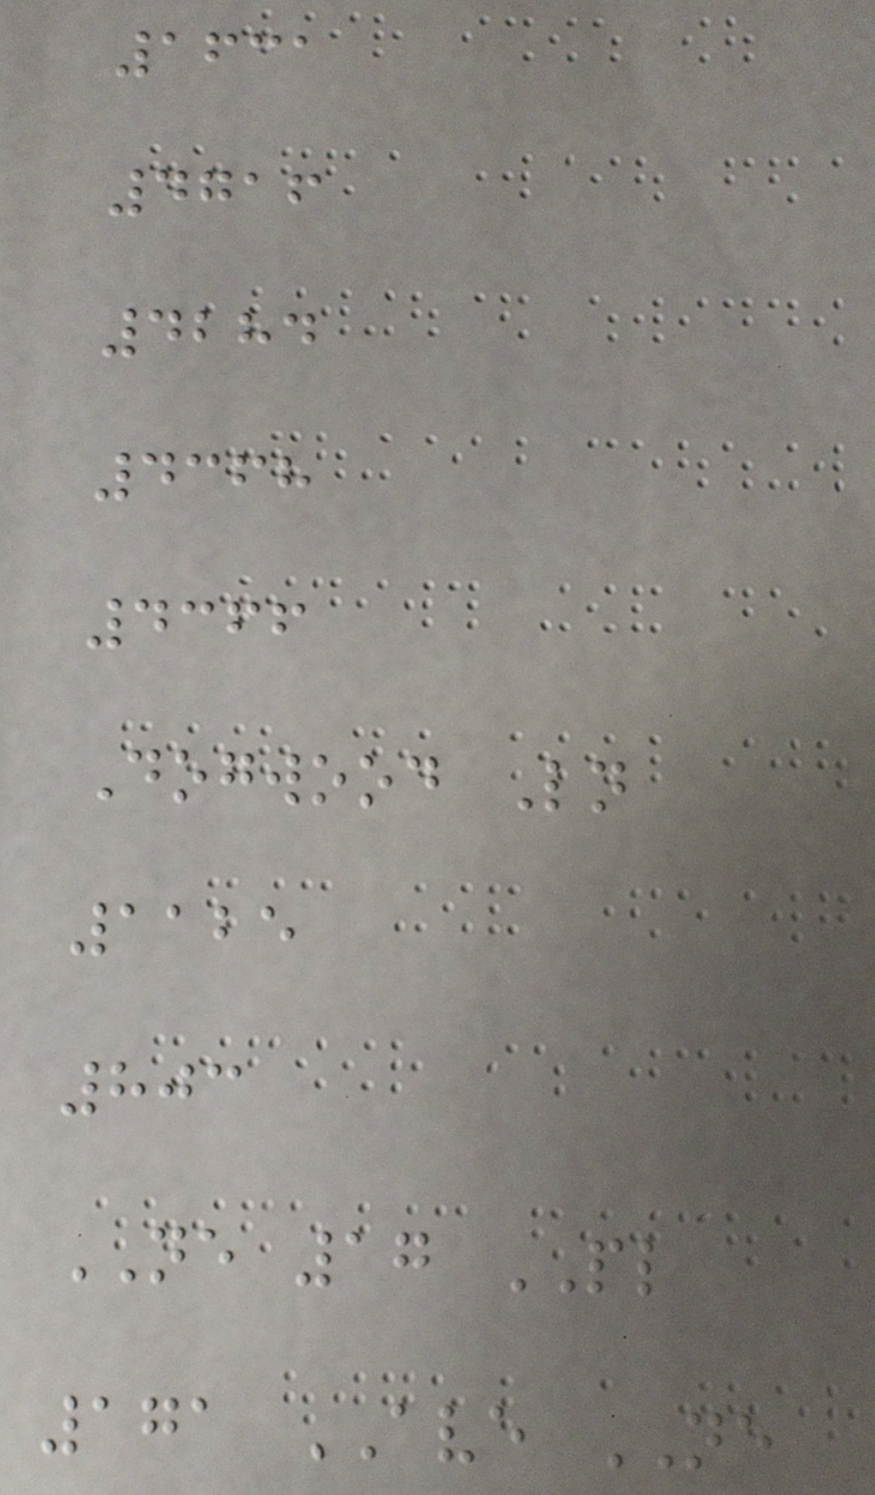1631
4716
4284
4368
4366
Dogwood Ln
1125
803
NE 17 PL
171 AVE NE
